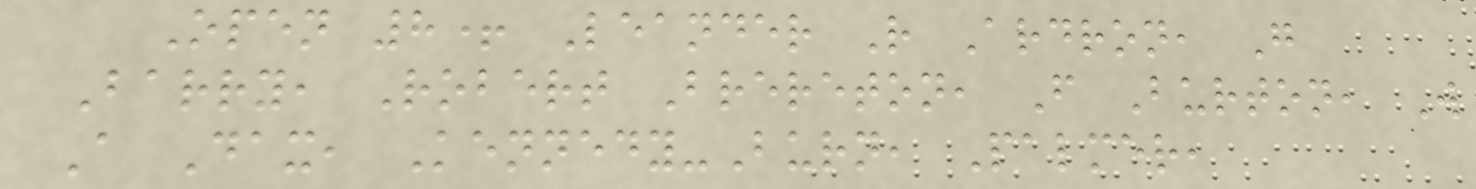Open 8+ Leander R Ardron, G
Barry, Robert Brereton, F Burton, W
A Dax, Kennedy-Burn, Palmer,
